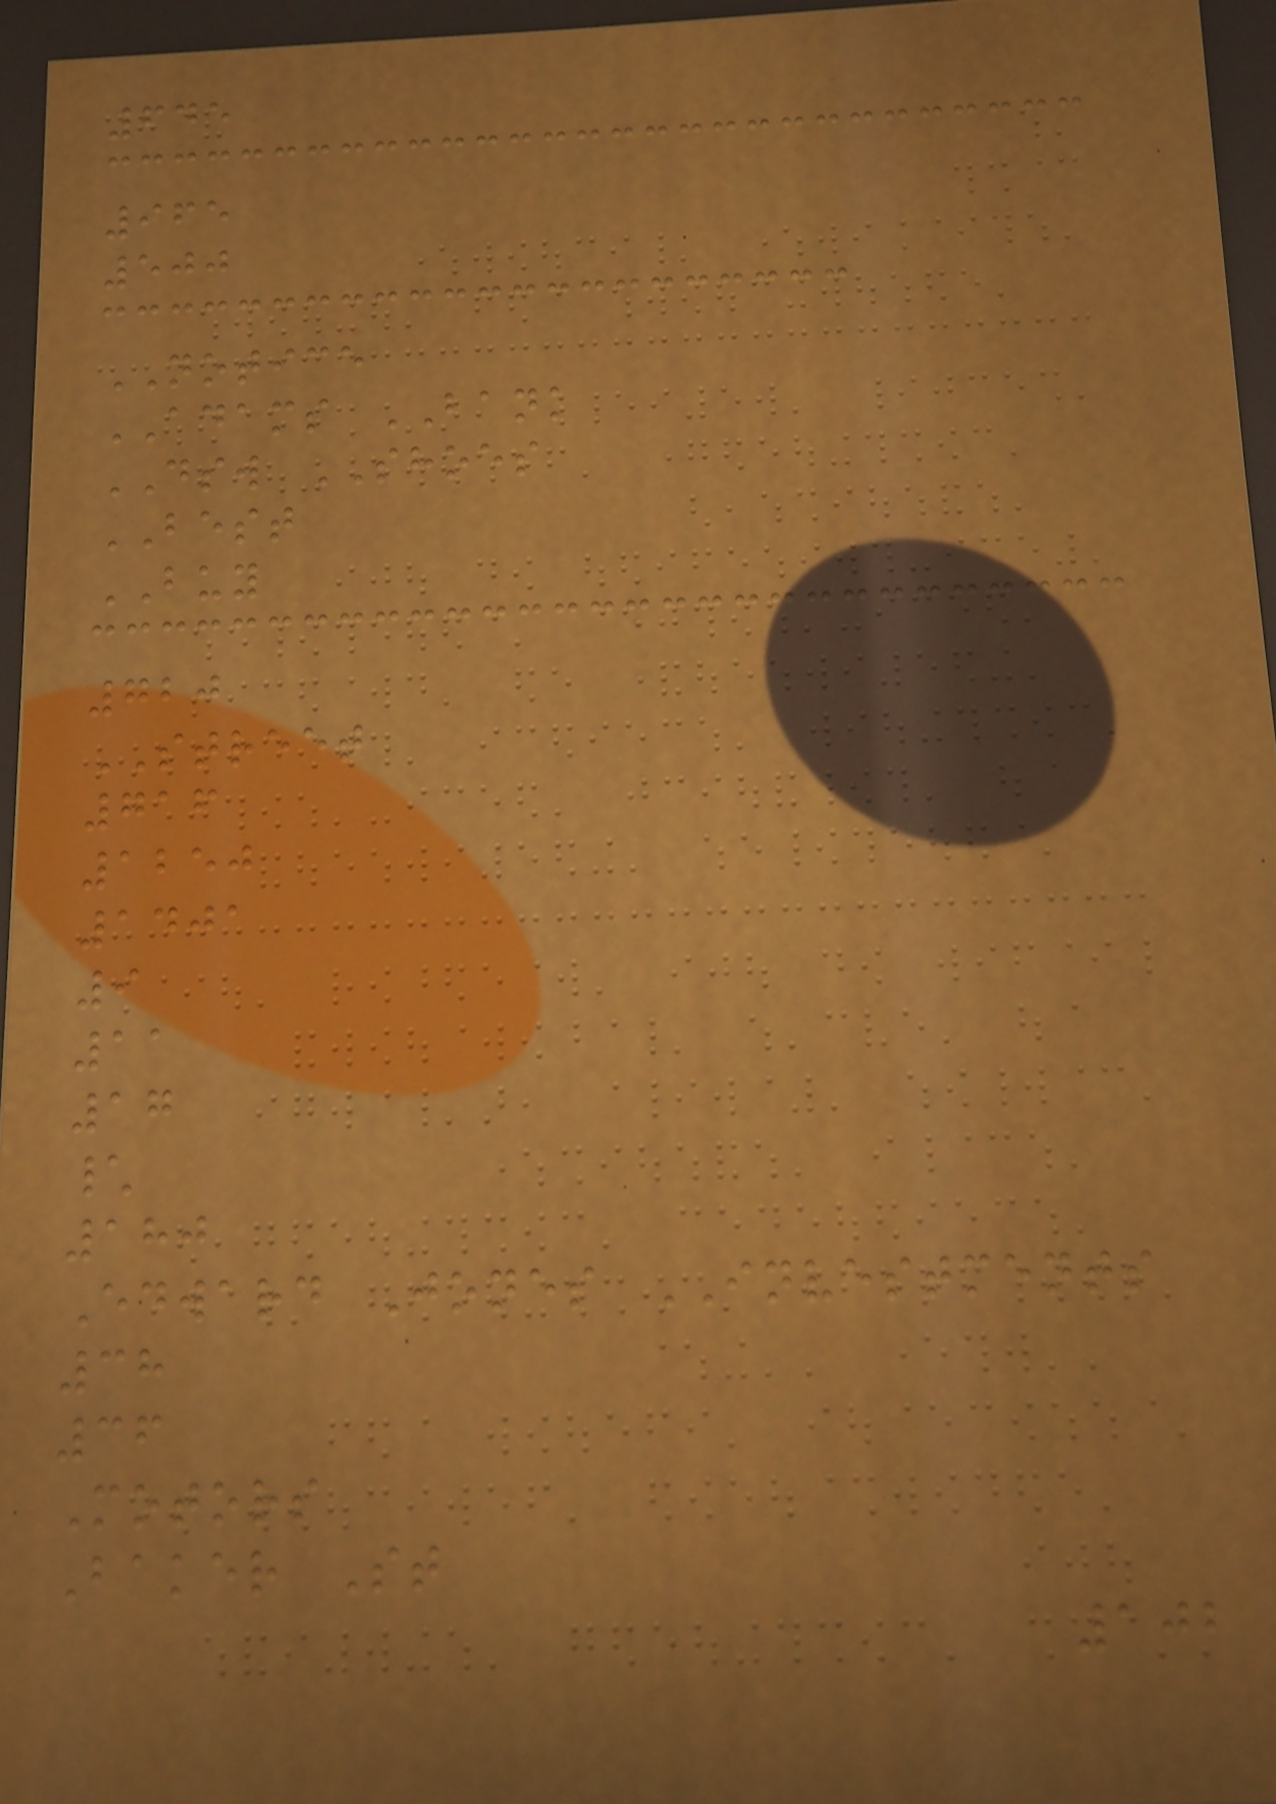645
965
500
NOTICE
ADAMS BANK
DSW SHOES
BEST
BUY
720
STREET
716
1250
1401
9
11
17
\
180
Edward Jones INVESTMENTS
38
36
Motors
Baker St
102
